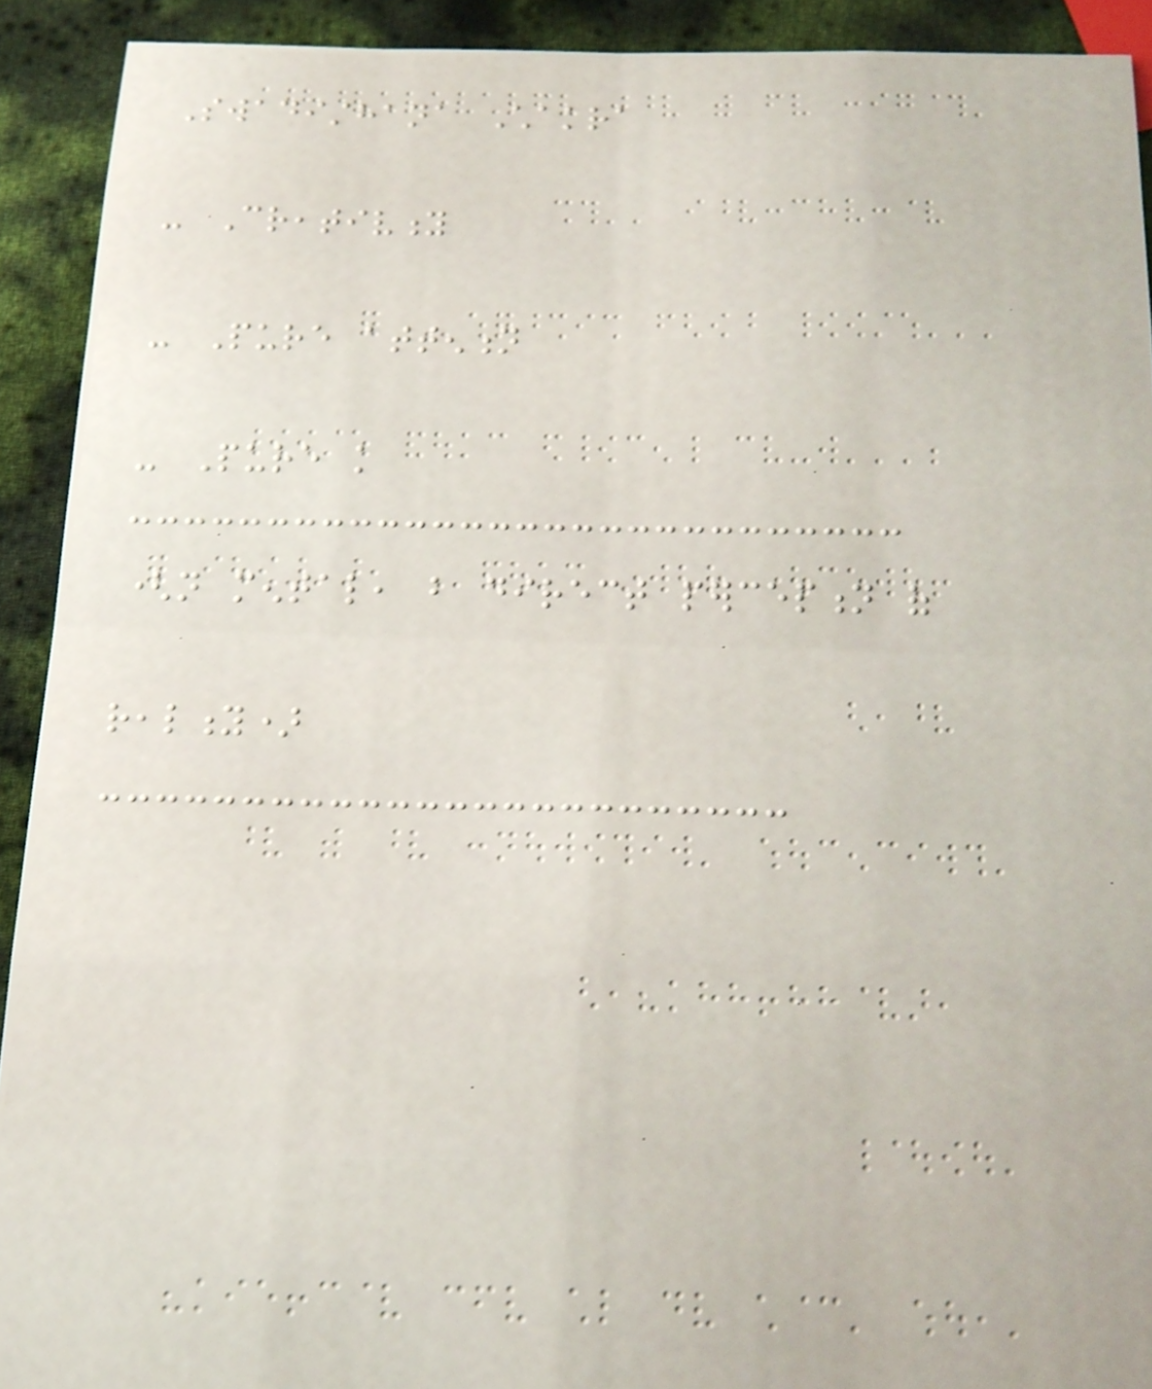Swadisthana Chakra
- Creativity
- Pure attention
- Pure knowledge
(not mental, but direct perception of
reality)
